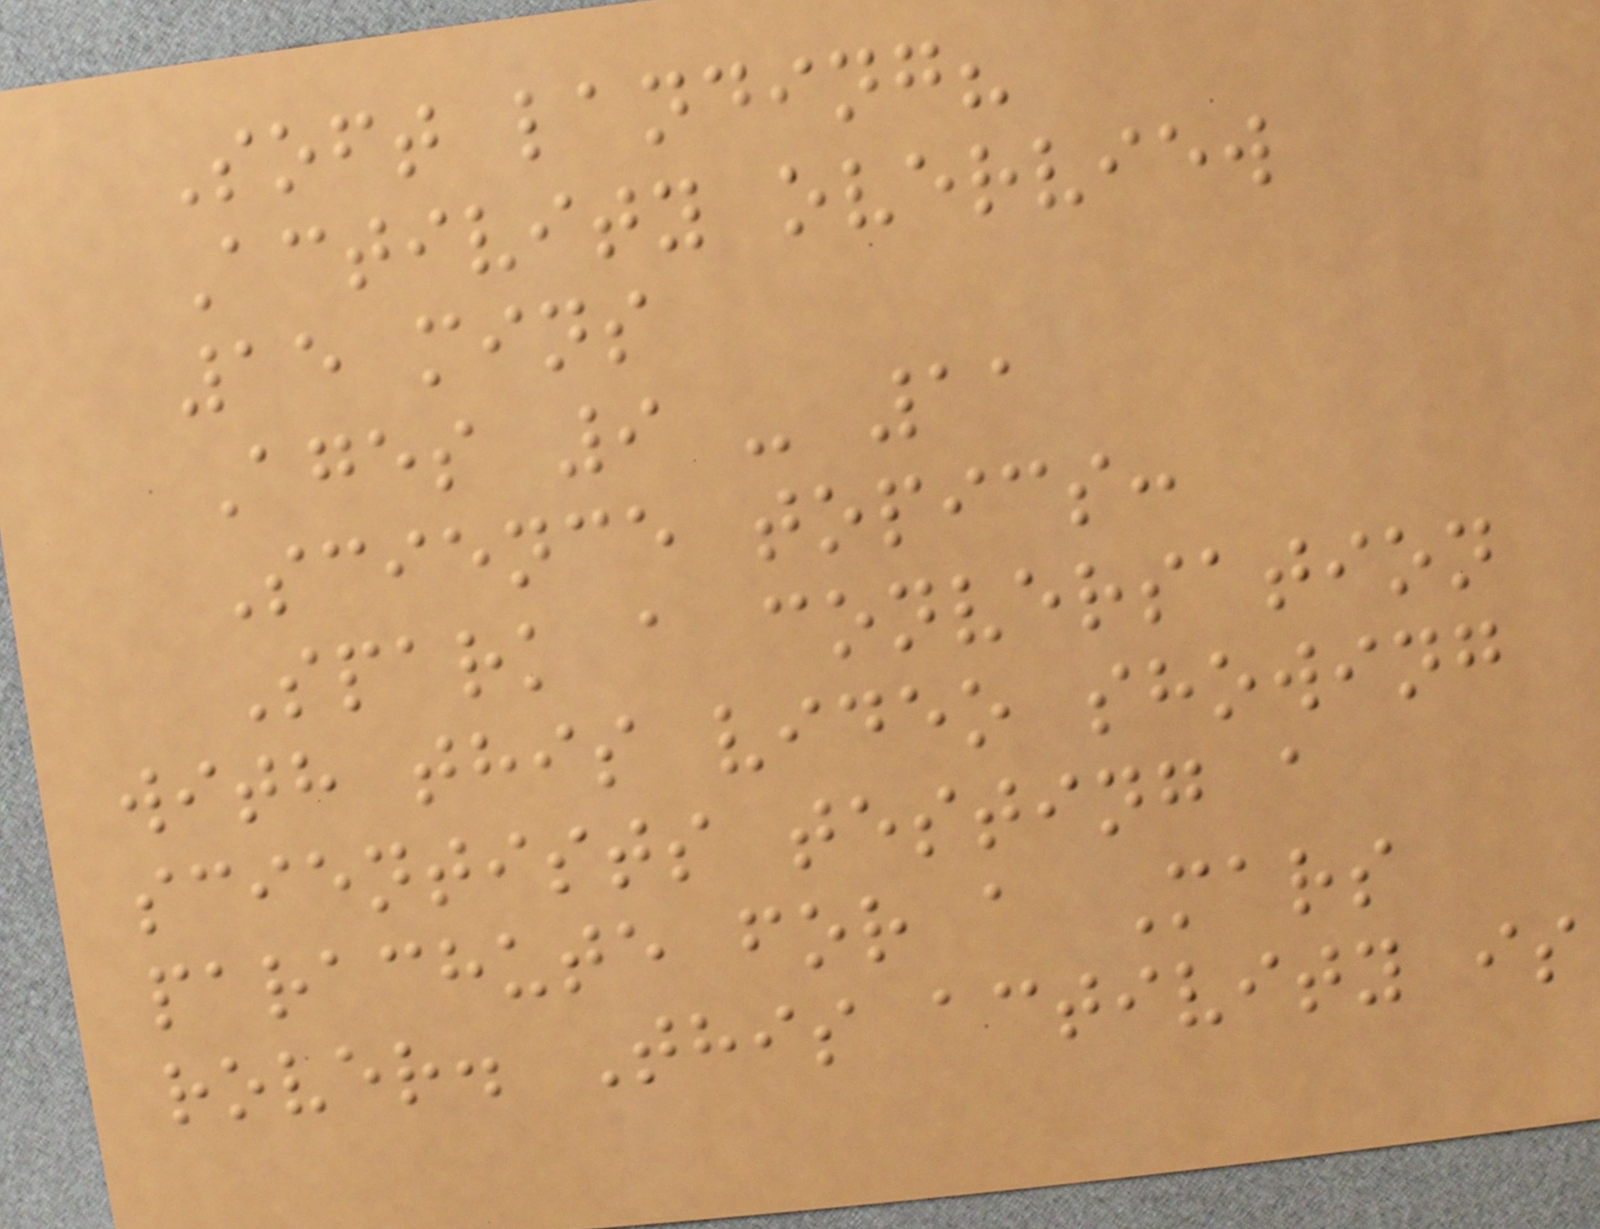Soft landing?
Activity overview
15 mins
Ages 9 - 11
Science topics:
Spark a conversation
with this video showing
scientists testing a
parachute for a Mars
rover. This activity is
